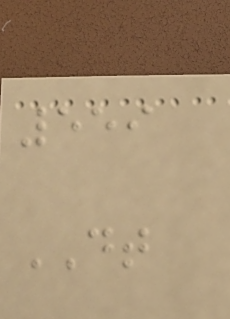559
DT
